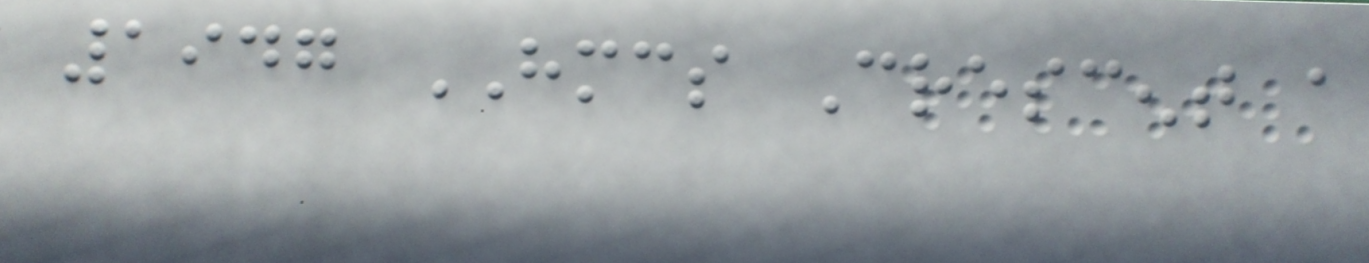1947 HMCS Crescent a
